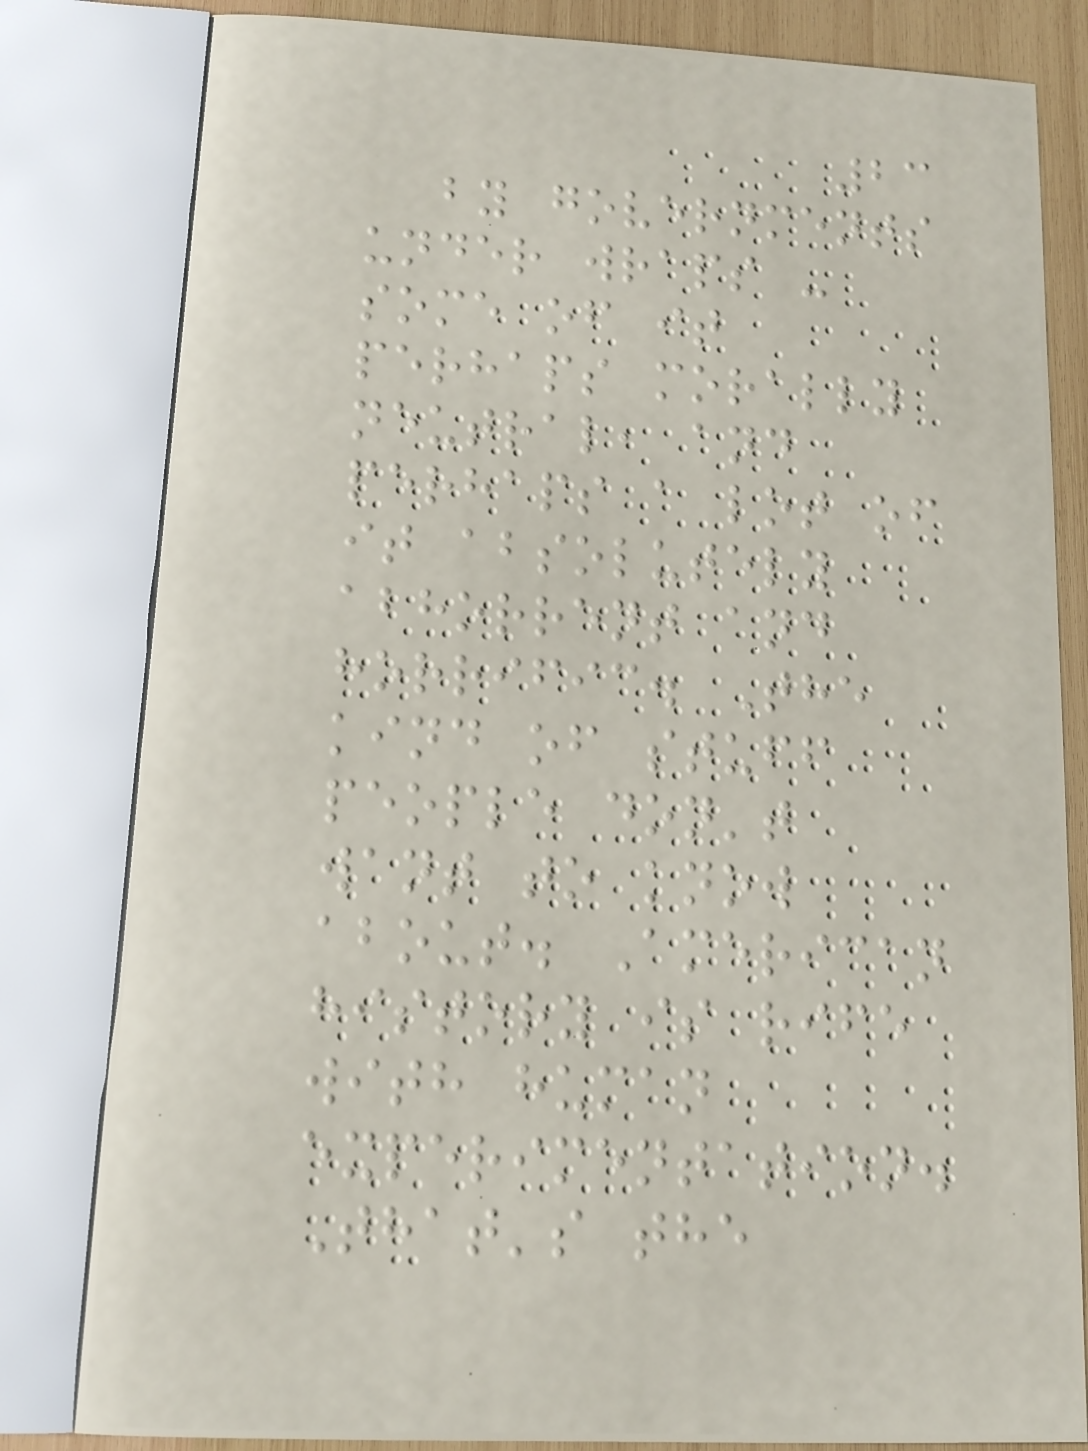23
by governments
under wraps -
some of it
perhaps morally
neutral, and
perhaps a lot of
it absolutely
abhorrent and
horrific. The
kind of stuff
people don't
want to know
about. American
history is rife
with human
experimentation.
That's the
